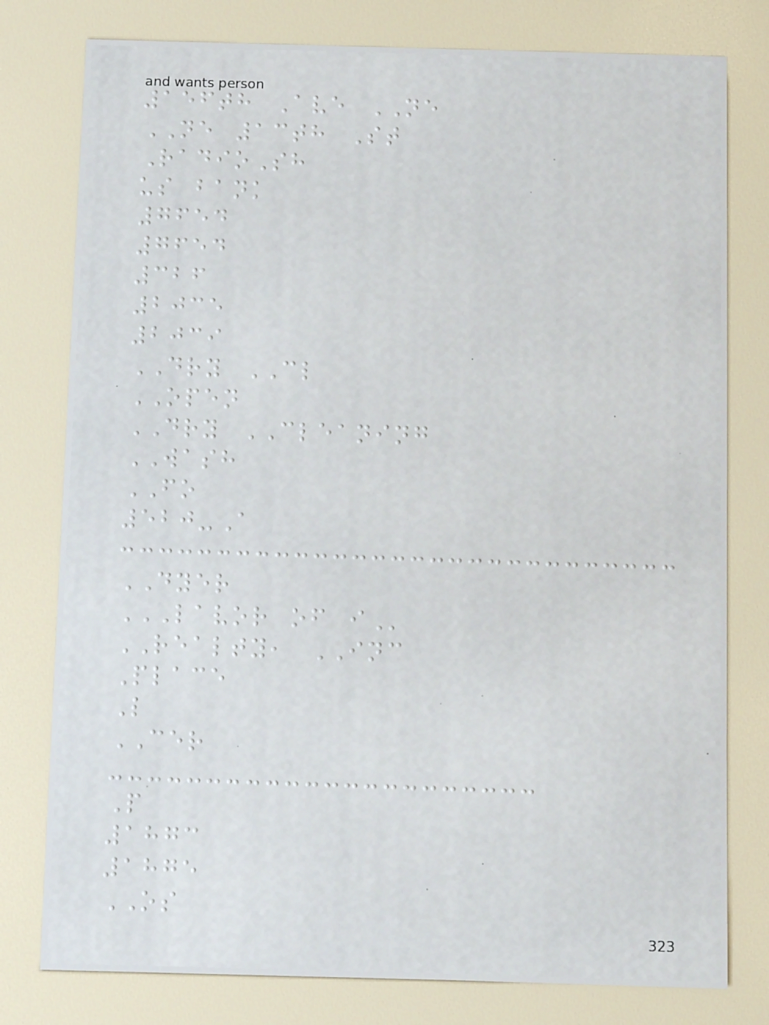156th Ave NE
NE 13th St
RadioSh
us bank
7654
7654
326
2035
2039
DRY CL
OPEN
DRY CLEANING
WASH
FO
520-A
DYER
LAVOR OF I
REALTY, INC
Place
L
CER
P
1873
1875
OS
